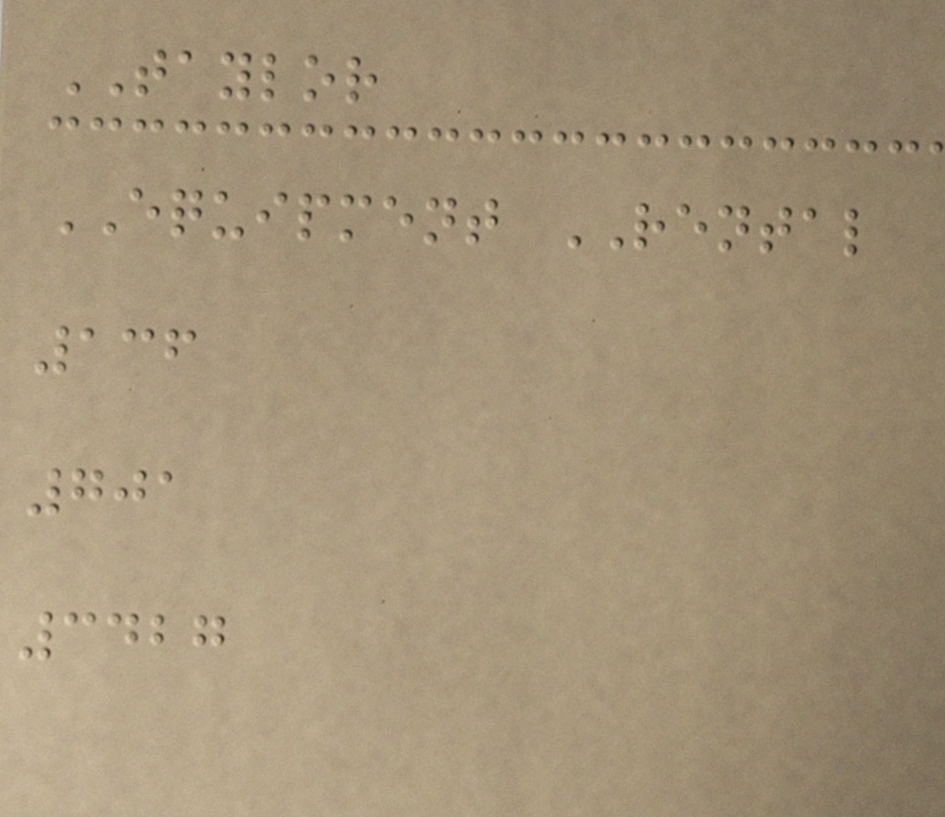TAYLOR
EQUIPMENT RENTAL
136
701
3427
